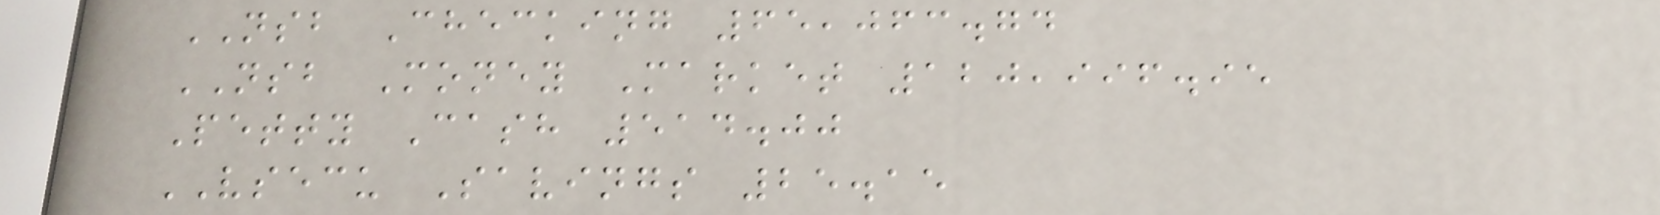NSB Checking 65,063.74
NSB Money Market 120,996.95
Petty Cash 514.00
VSECU Savings 25.15
